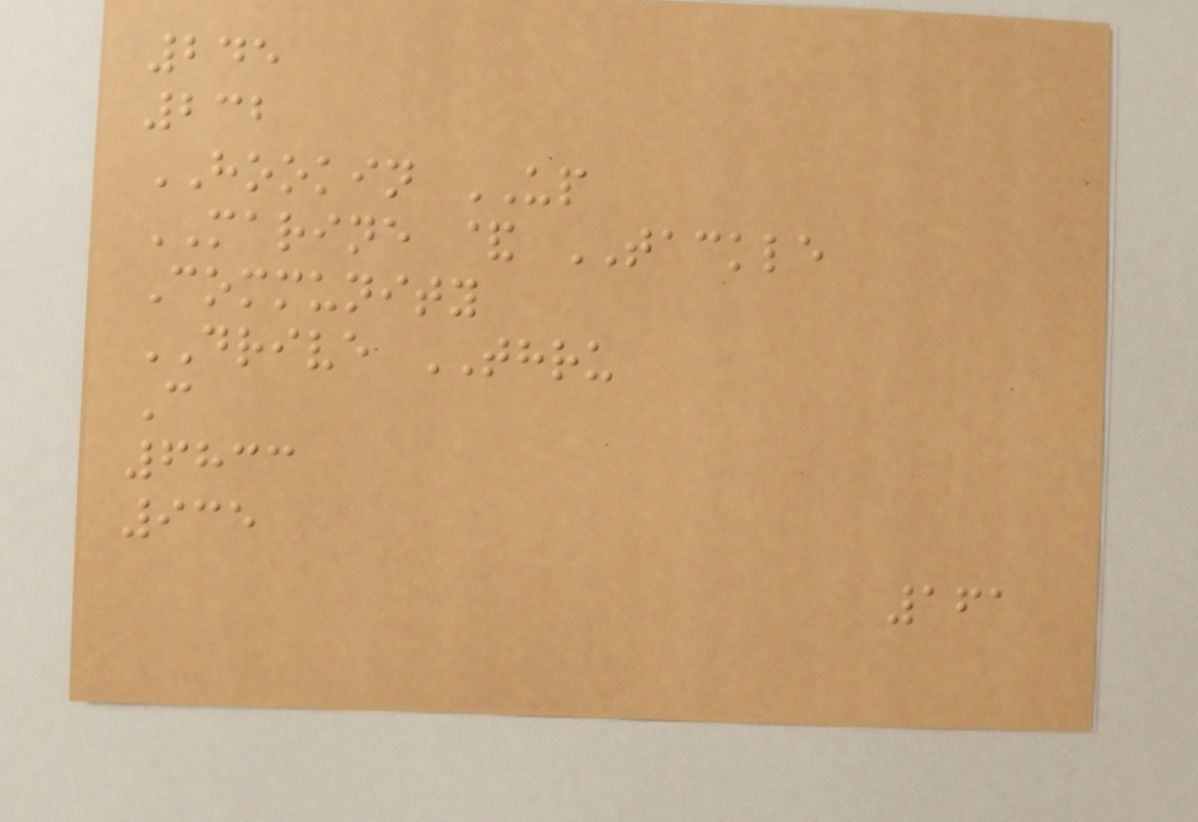245
232
HOOKIN UP
MARINE & TACKLE
Community
DRIVE THRU
C
6833
935
161
